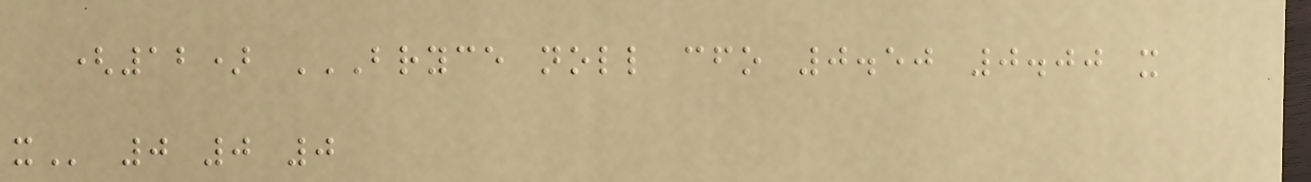(12) BRYCE NOLL CFO 0.50 0.00 X
X 0 0 0
